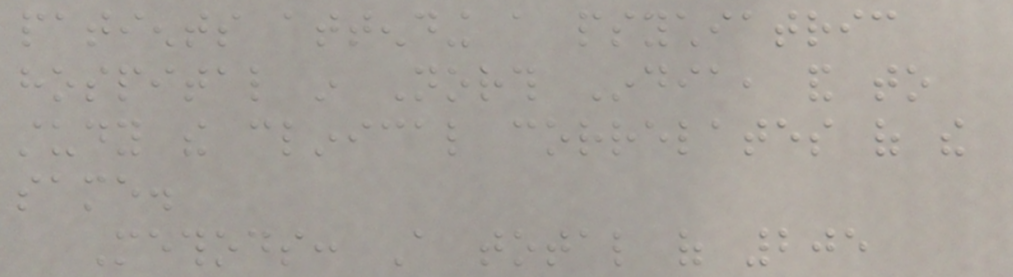patients attending a psychiatric
hospital in North India, and to
study the clinical correlates of the
same.
Methods: A total of 205
